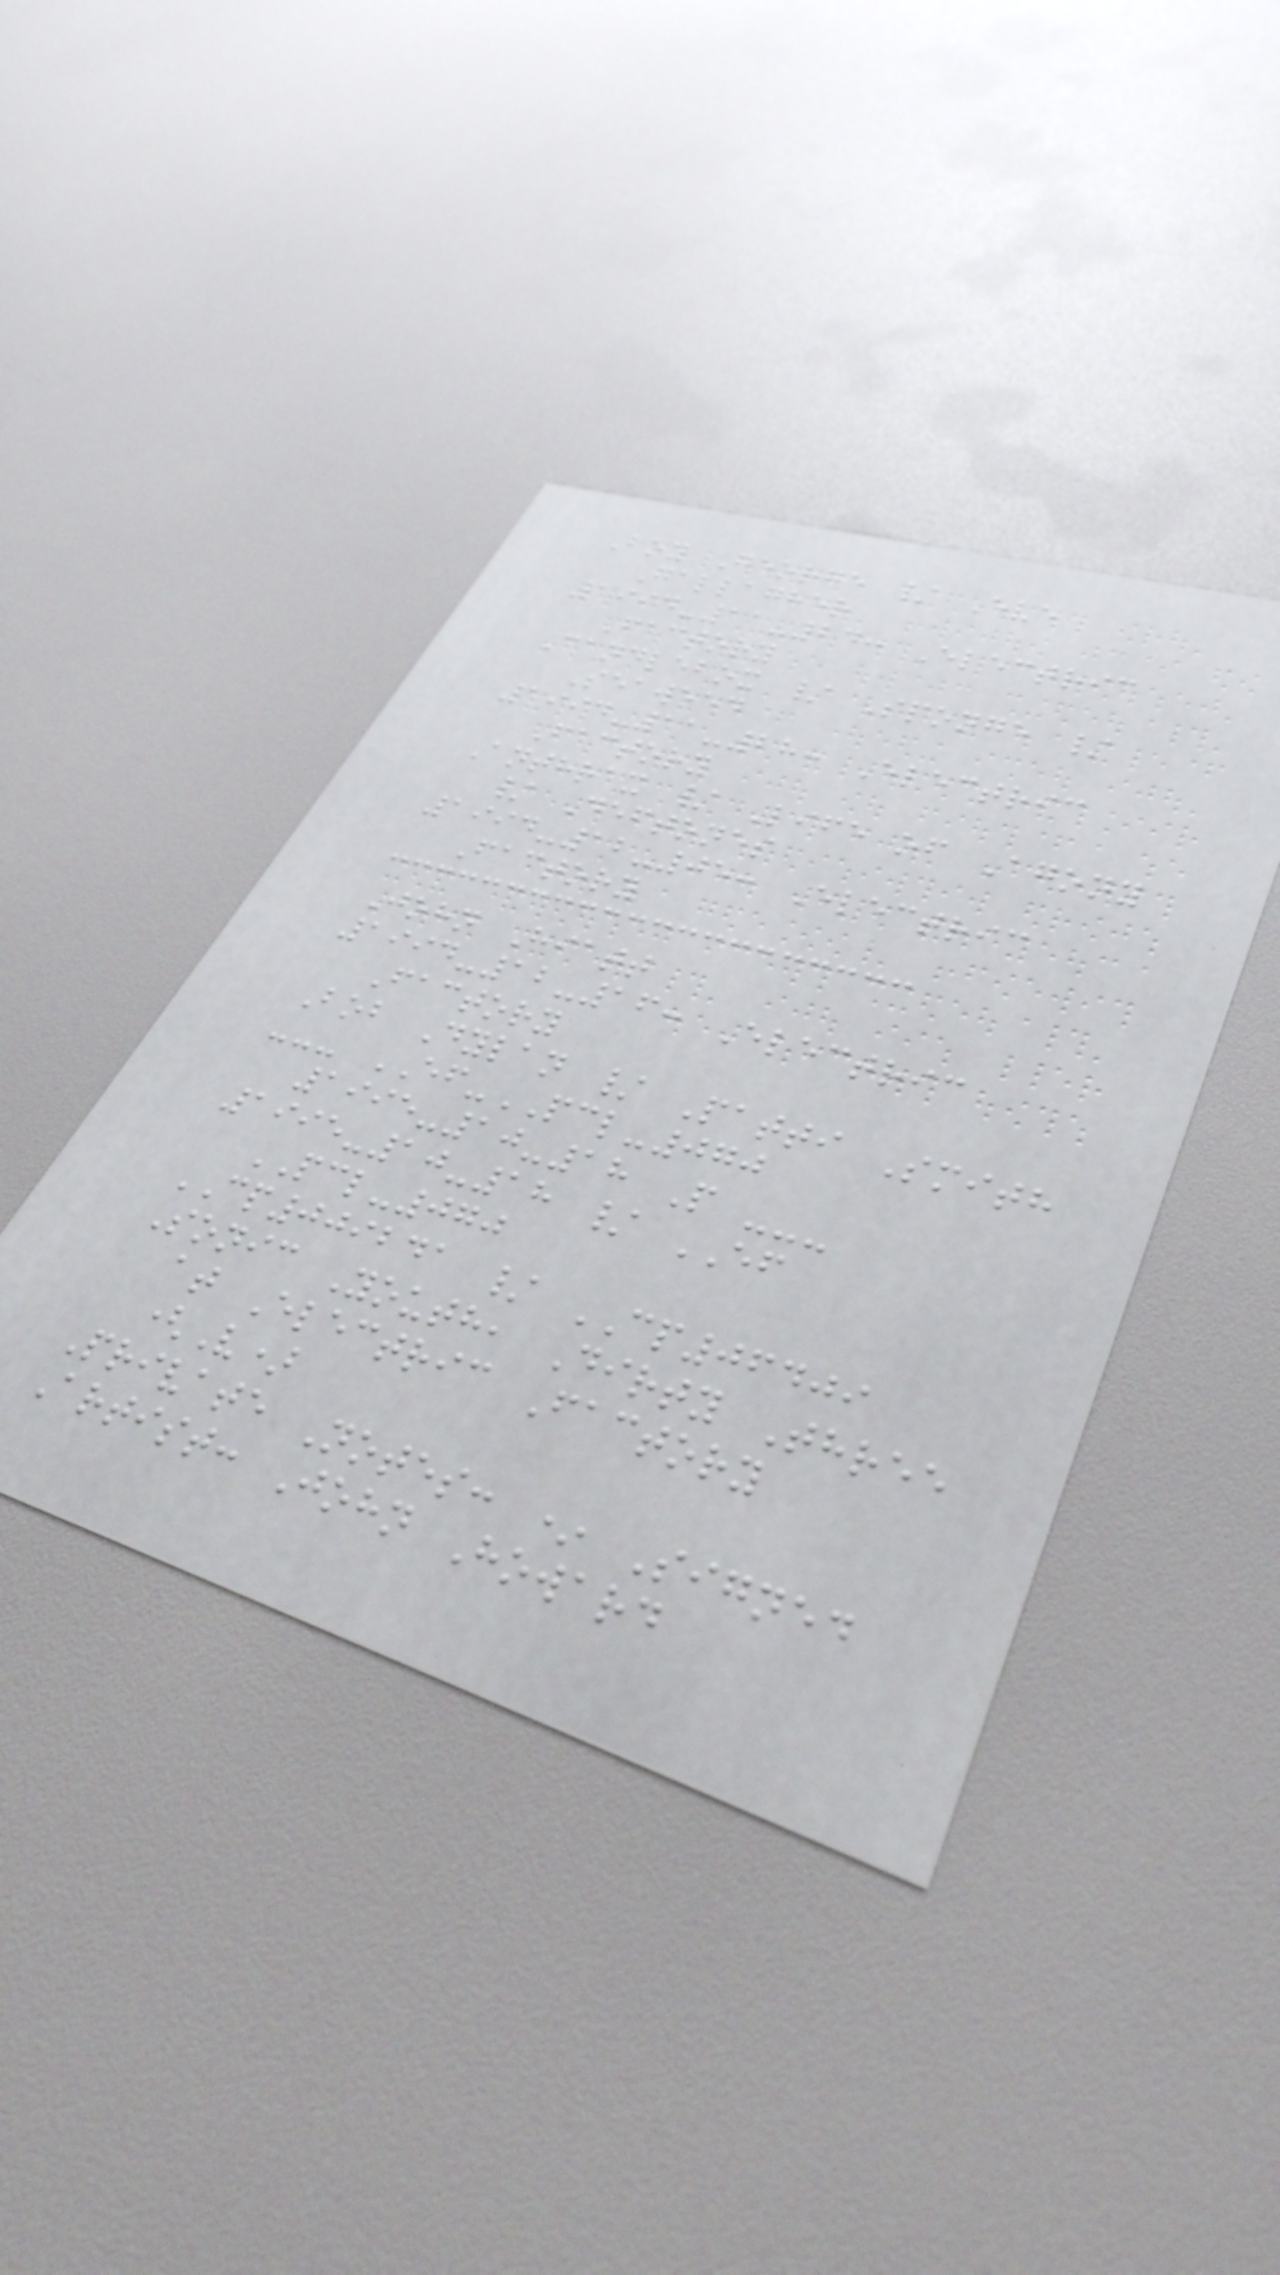Boy George / Eve
Gallagher
1994-11-24: Electric
Factory
Candlebox / Sponge /
Seaweed
1994-11-28: Electric
Factory
Anthrax / Life of Agony
/ Deftones
1994-12-05: Electric
Factory
John Hiatt
1994-12-16: Electric
Factory
Bob Dylan / Patti Smith
--- EF-PCL-070
1995-10-18 P ---
1995-10-18 / EF
PCL-070
CP009241 / CP06409
Sonic Youth, Dirty Three
at Electric Factory
(V)
Private Notes: * Signed
Artist: John Howard
